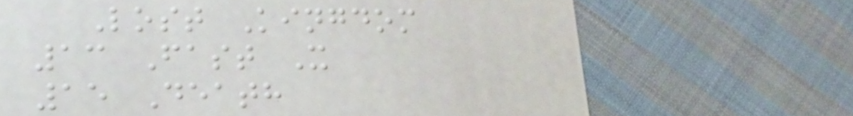Lost Kingdom
13 Fast X
15 Death
